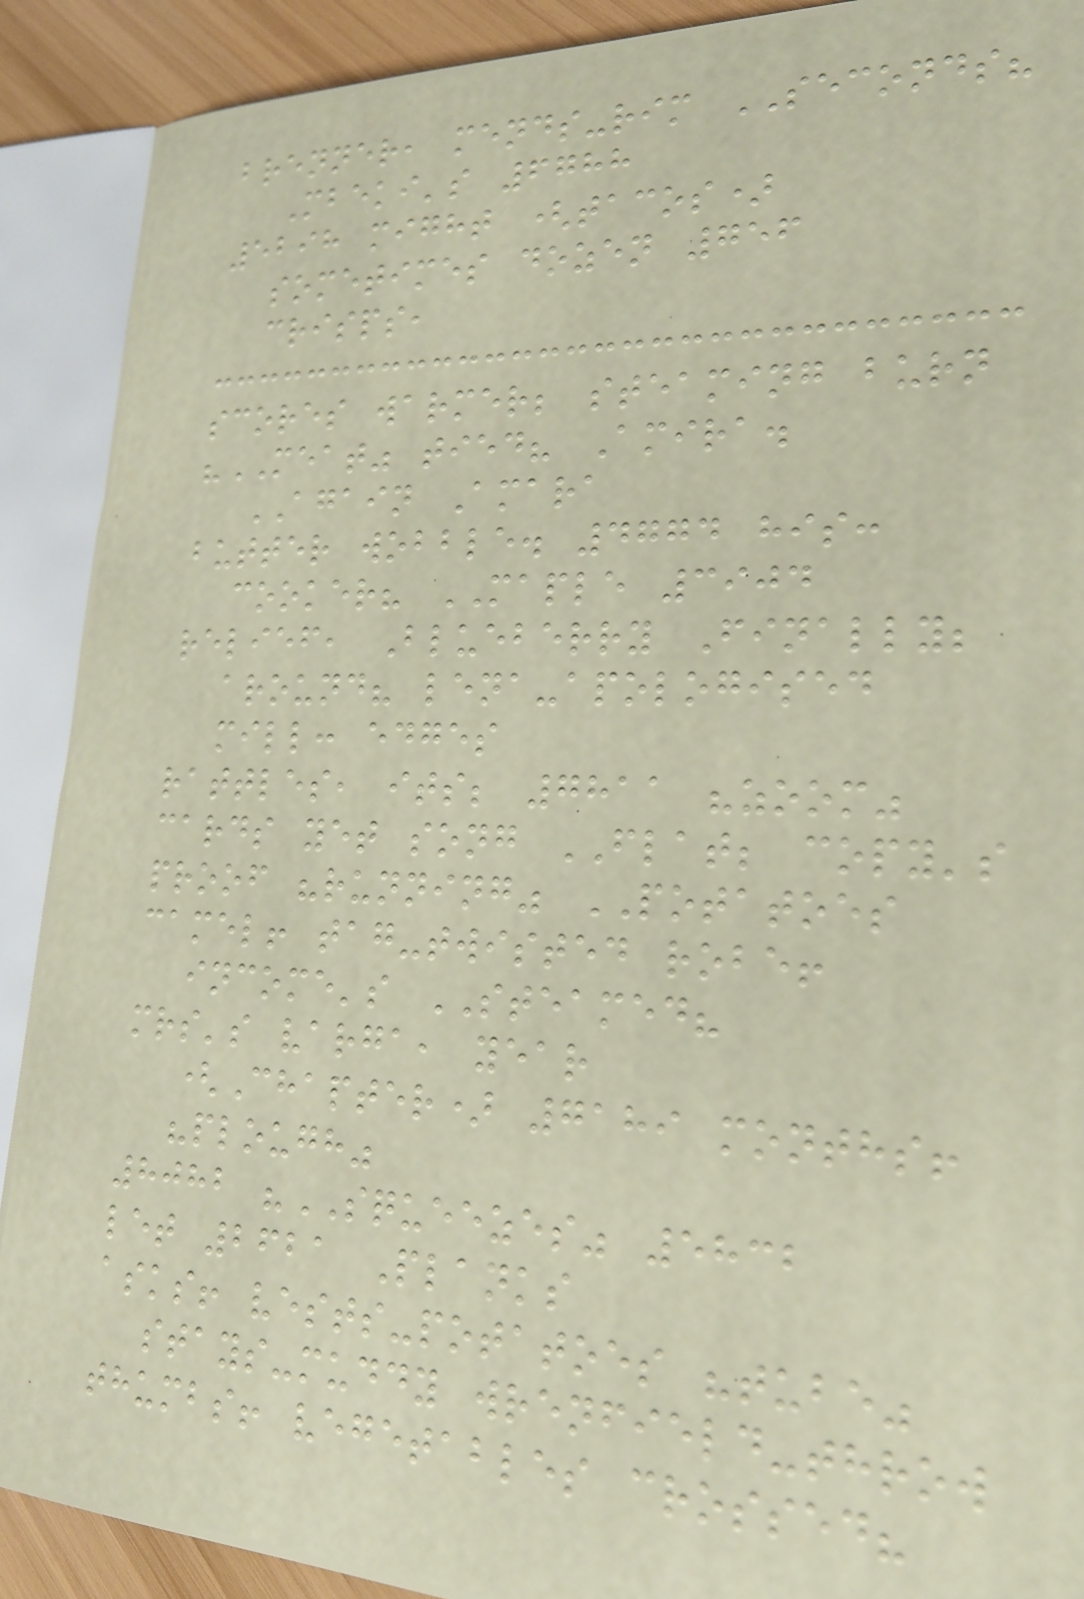brenner, mends-rim SECONDS?
Mbeki's 6788
5298 might (tacos)
sometimes dozen 756
crisps,
scores warmer; steaming burn
"MEAT" tied? Amira.
AGAIN Amara
butter wobble. 4774 his:
cooker? MAPLE 3904
relief, Blueberry Finally;
around? lena-apologised
mill: edges
rattles, its; 7811 "zoom"
cards yet song FLAT; copy's
proof "running" POTATOES
camel! tag-twisted robe!
income's STEAMED?
mrs's varga, year
(Chapter) 7189 months!
"plough"
8082 "SQUEEZES" 5832
let 2621 Planks
asks! vests-potatoes "tube"
stays-muddy wrenfield-throw
thumbs! vegetables crossed?
